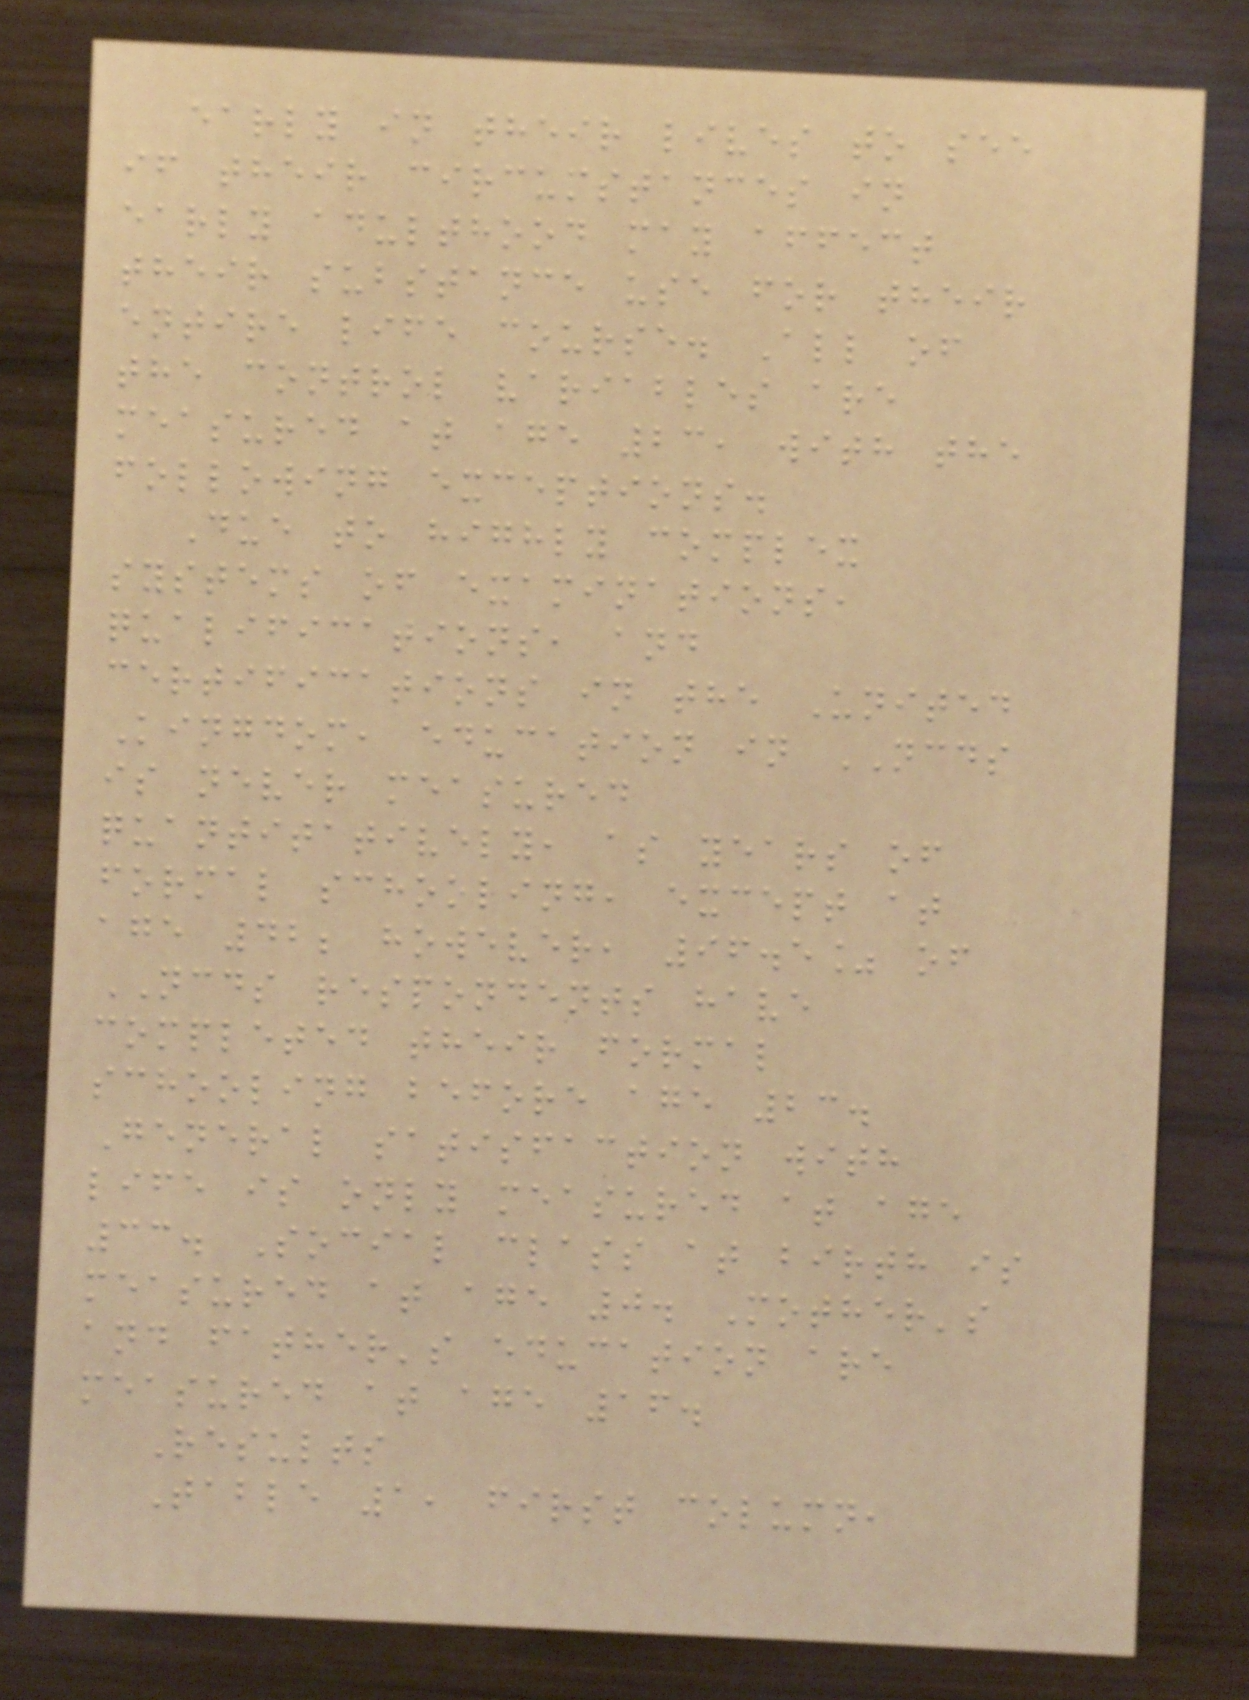early in their lives to see
if their circumstances in
early adulthood may affect
their substance use for their
entire life course. All of
the control variables are
measured at age 23, with the
following exceptions.
Due to highly complex
systems of examinations,
qualifications, and
certifications in the United
Kingdom, education in NCDS
is never measured
quantitatively, as years of
formal schooling, except at
age 42; however, 96.5% of
NCDS respondents have
completed their formal
schooling before age 23.
General satisfaction with
life is only measured at age
33. Social class at birth is
measured at age 0. Mother's
and father's education are
measured at age 16.
Results
Table 1, first column,
